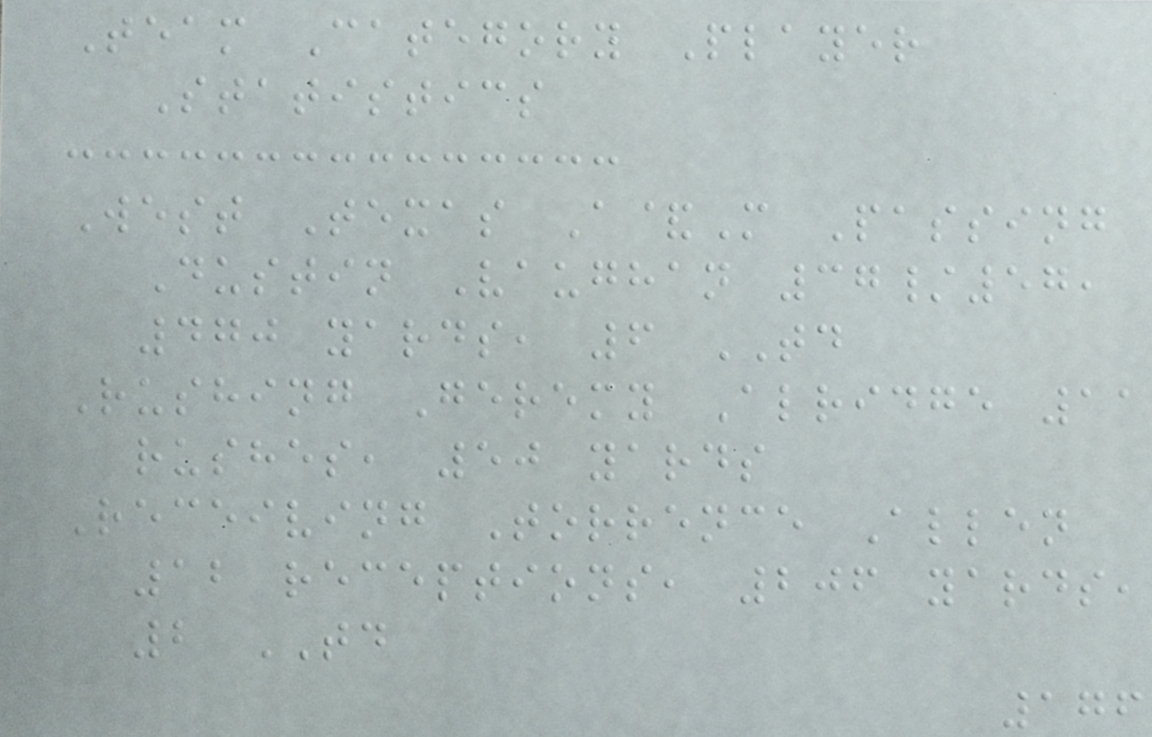Team Category Player
Statistics
West Texas A&M Passing
Dustin Vaughan 37/57,
470 yards, 6 TD
Rushing Geremy Alridge 11
rushes, 50 yards
Receiving Torrence Allen
12 receptions, 206 yards,
2 TD
176
